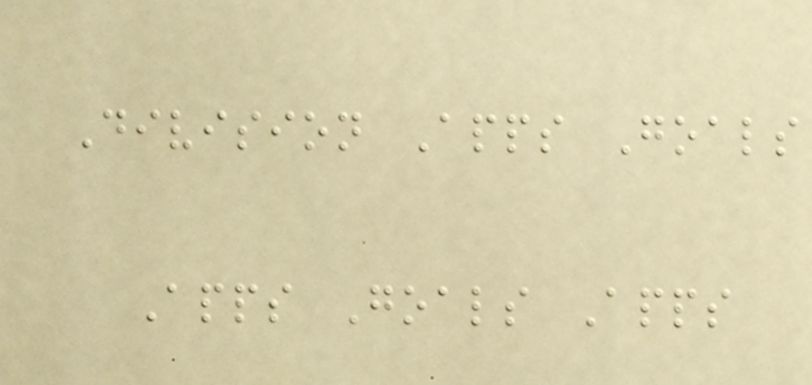Division Apps Goals
Apps Goals Apps
